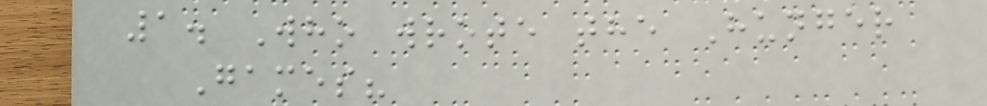1. Who wrote the Hunger
Games?
